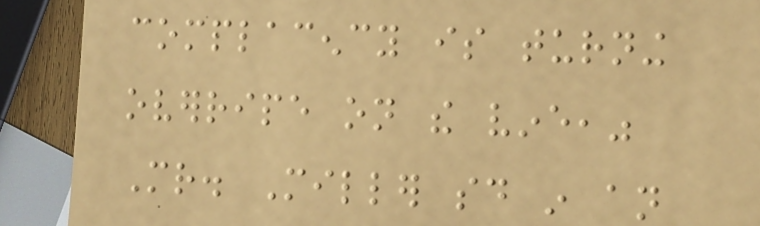complacency is turning
overripe on the vine,"
Mr. Miller said in an
